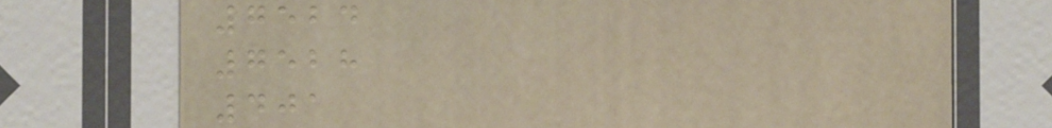7524
7528
401
